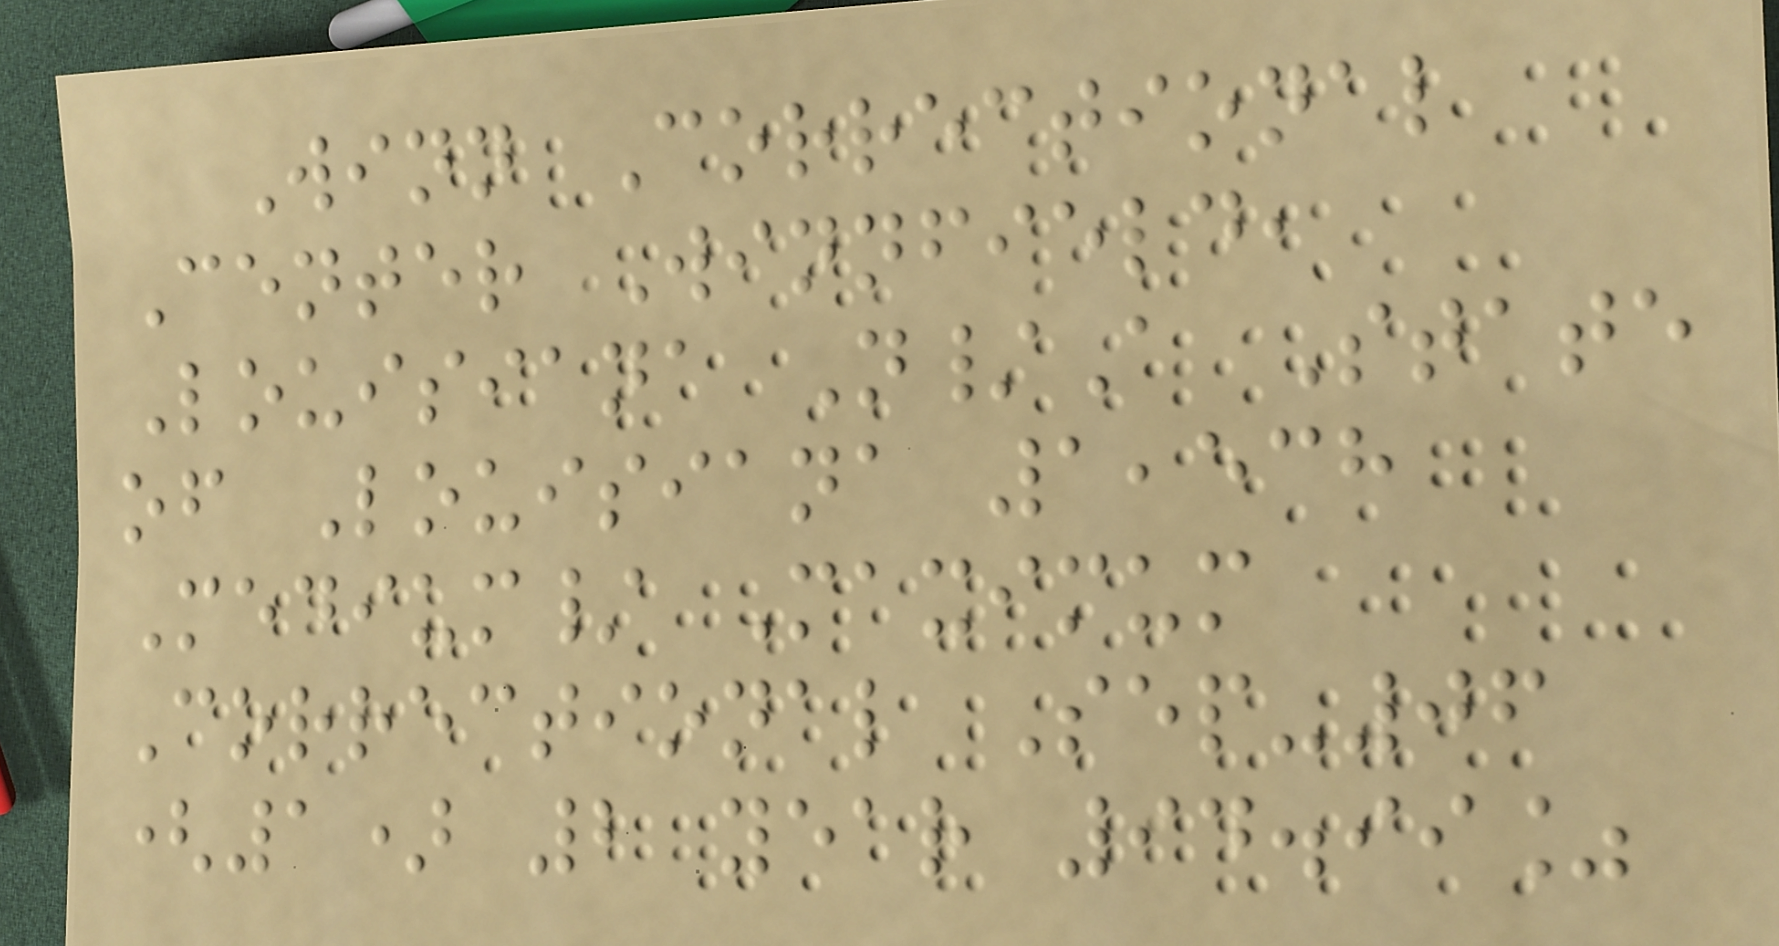Winn Correctional
Center Winnfield,
Louisiana N/A State
of Louisiana 1,538
Medium/ Maximum
Correctional Sep-06
(1) 2 year 94.99%
